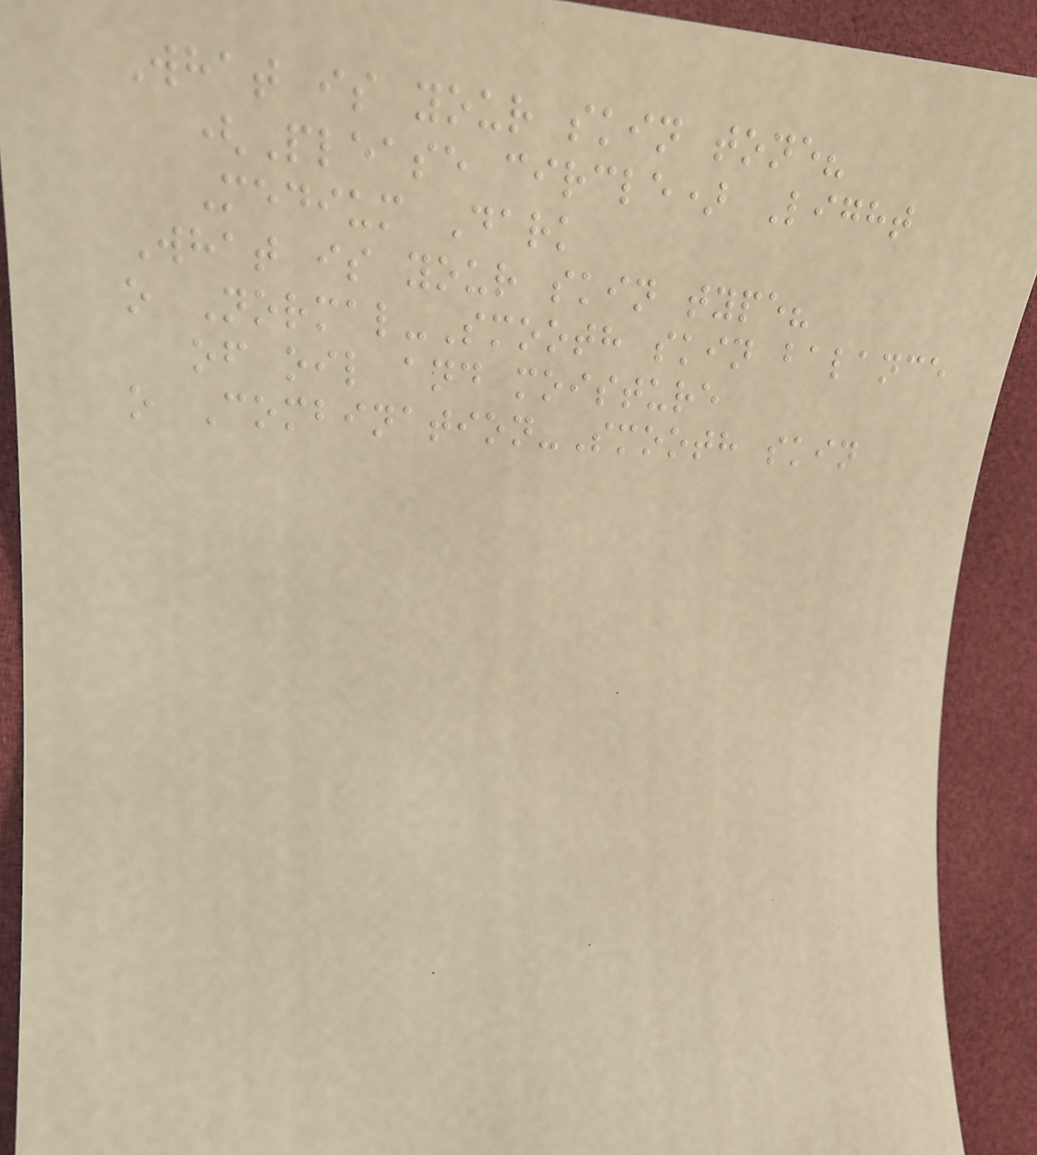What is your skin tone?
(Please circle) Light
Medium Dark
What is your skin type?
o Normal-Smooth skin balance
of oil and moisture
o Combination-Smooth skin
